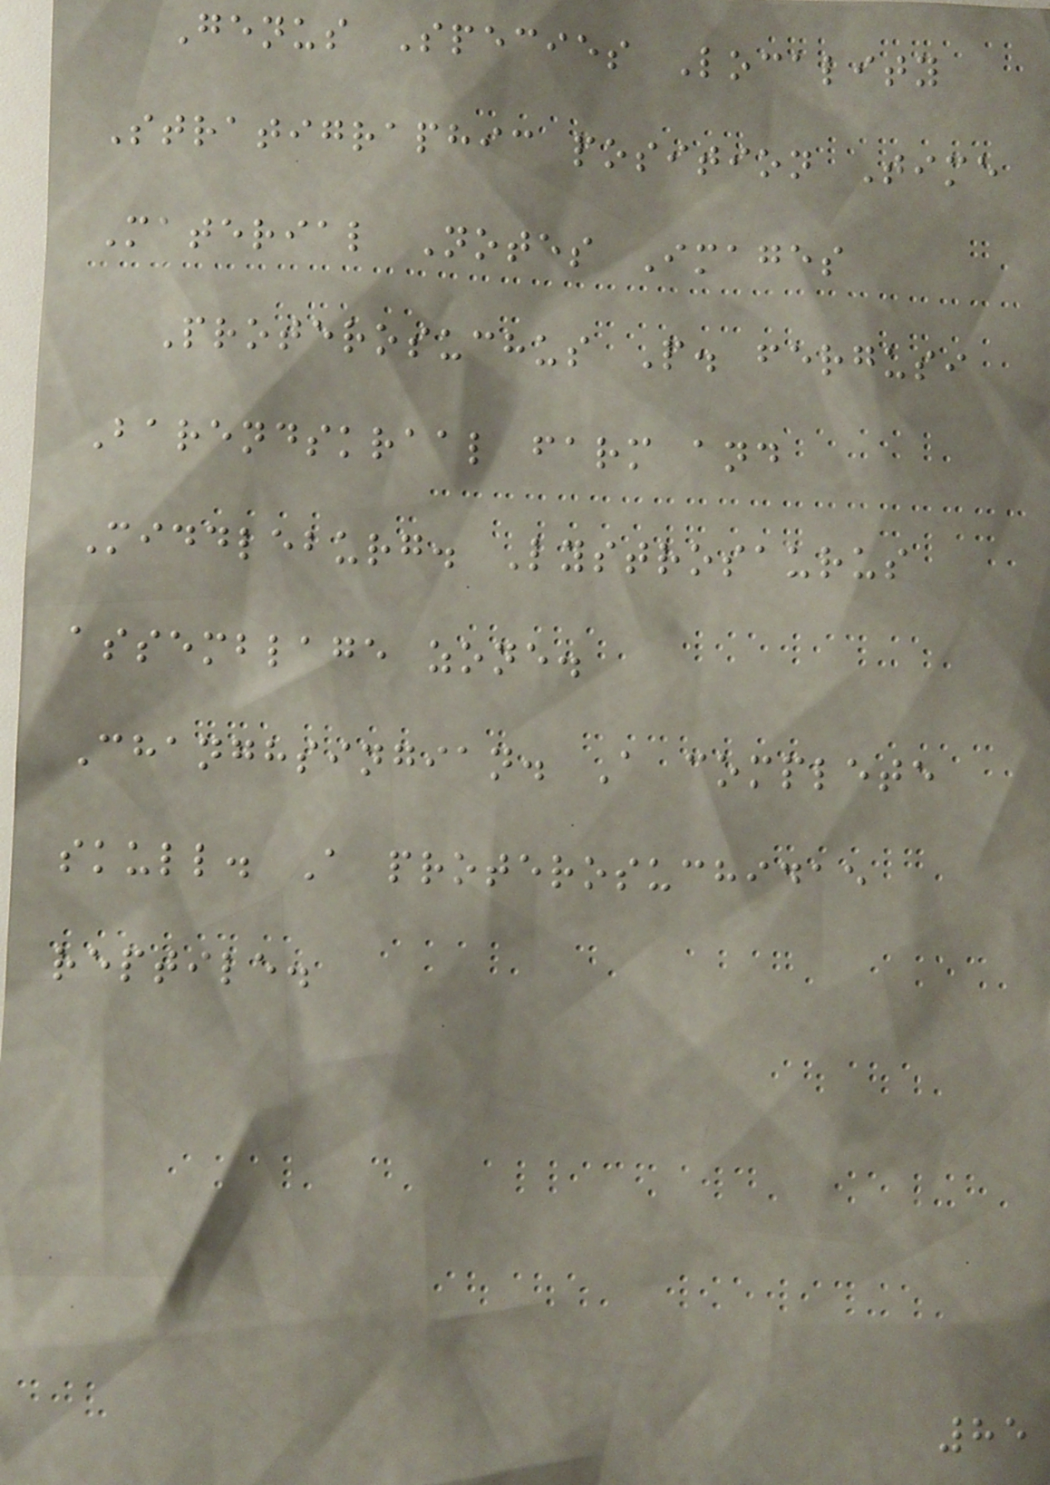Genus Species Locality
Stratigraphic position Time
Material Notes Images
Proterosuchus P. fergusi
Barendskraal farm and
Middleburg. Lystrosaurus
assemblage zone.
Changhsingian. A complete
skull. A proterosuchidae
reptile.
85
